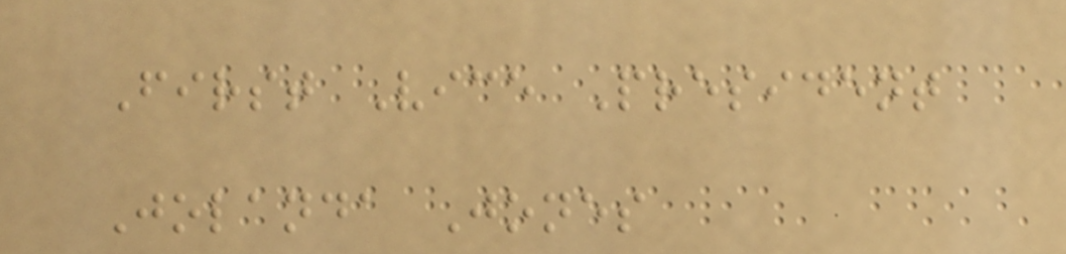First Vice President
Jolanda Jones
